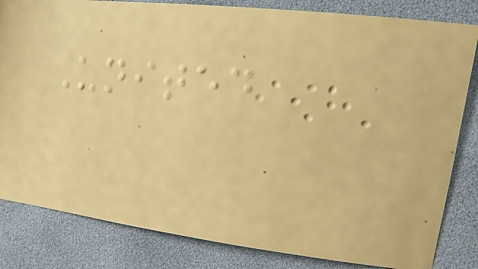United
